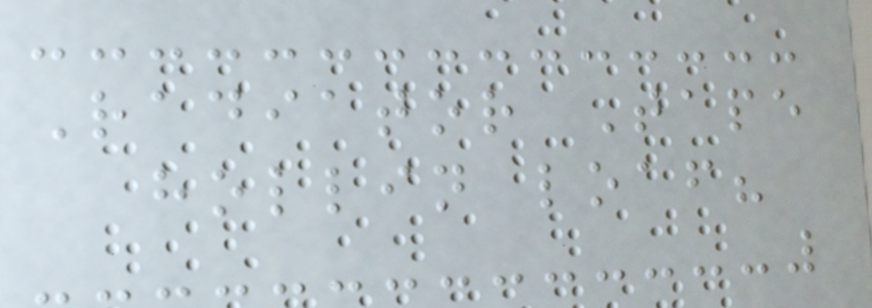Radiator Tape
hollin loaf?
